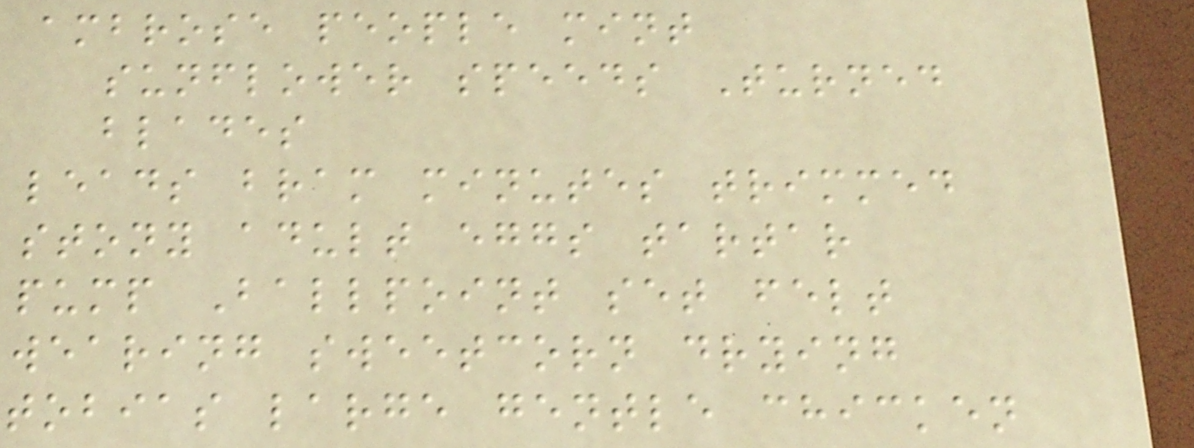ambrose people mint
sunflower speeds Turned
blades
leads bram minutes trimmed
stony adult eggs tartar
pump Ballpoint set felt
wearing sweetcorn drying
tobias large gentle chicken
